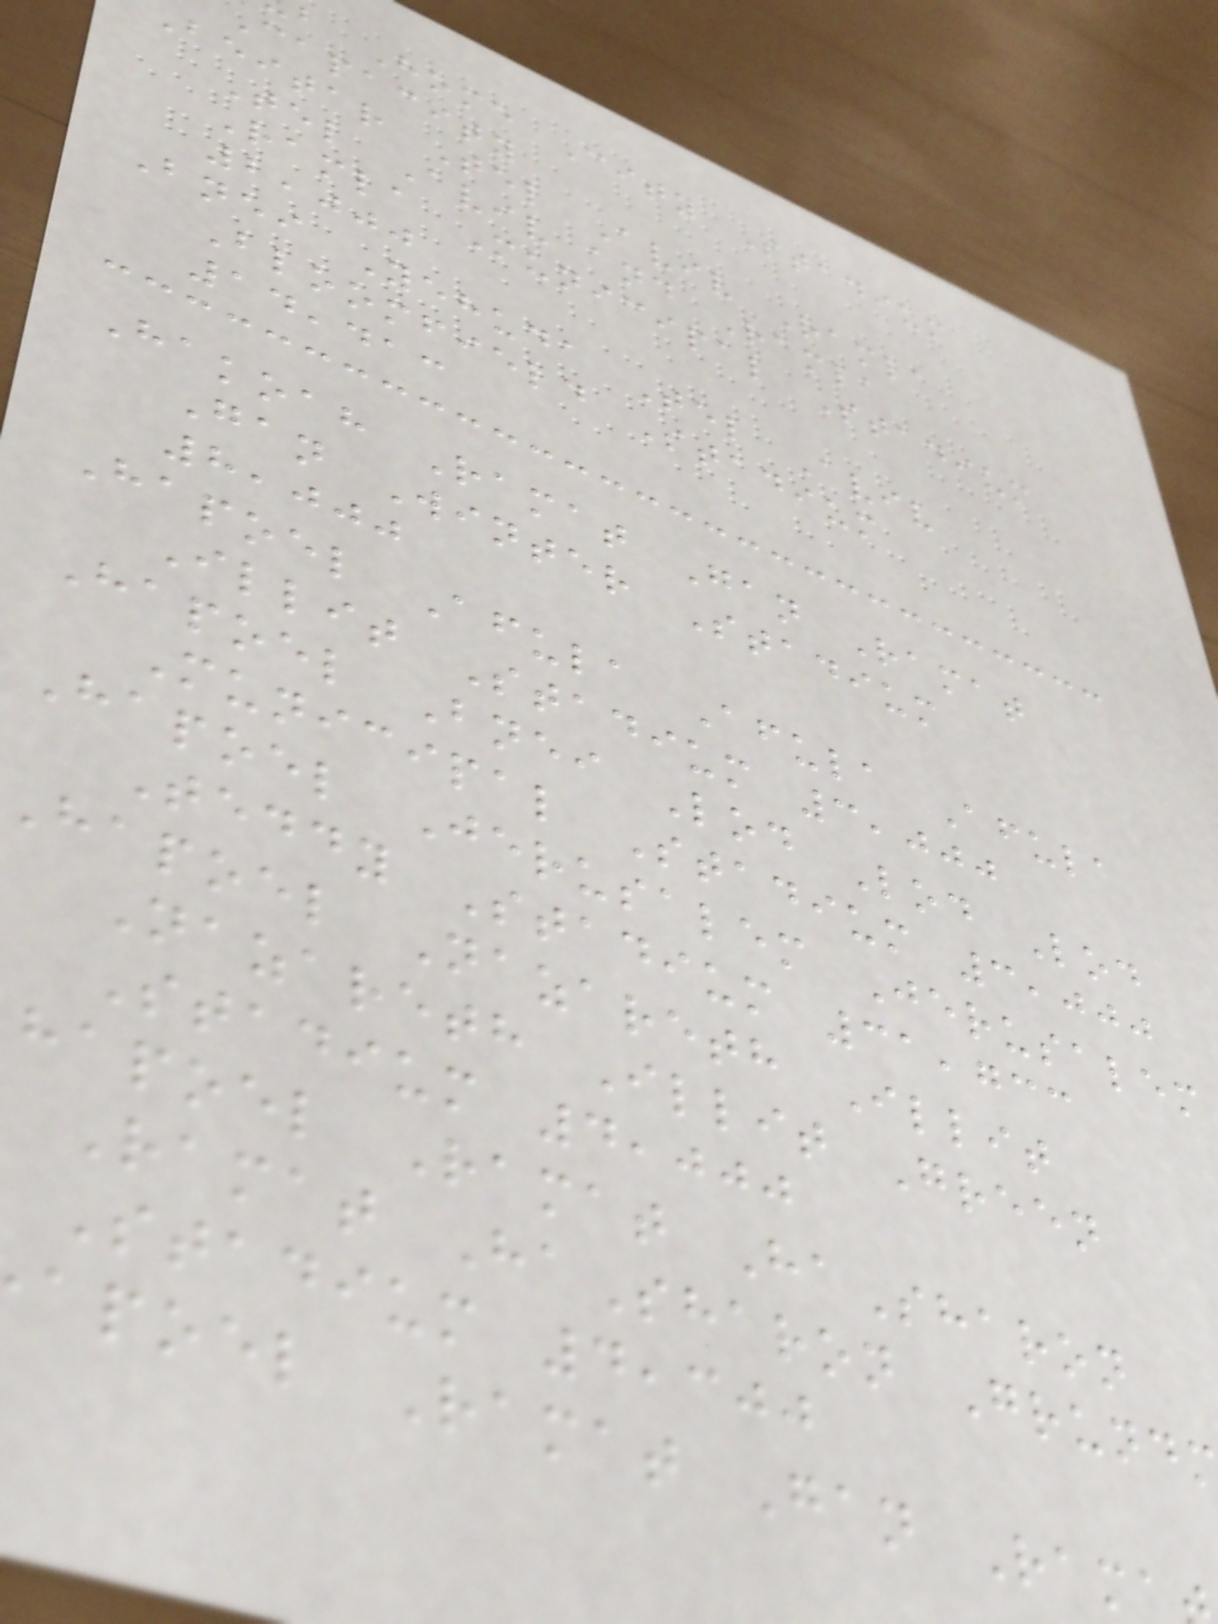b Home City Stadium
Capacity
beitar Tel Aviv Ramla
Tel Aviv and Ramla
Ramla Municipal Stadium
2,000
Bnei Yehuda Tel Aviv
Bloomfield Stadium
14,413
Hakoah Ramat Gan Ramat
Gan Winter Stadium
8,000
Hapoel Afula Afula Afula
Illit Stadium 3,000
Hapoel Bnei Lod Lod Lod
Municipal Stadium 3,000
Hapoel Jerusalem Jerusalem
Teddy Stadium 31,733
hapoel Nazareth Illit
Nazareth Illit Green
Stadium 4,000
hapoel Ramat HaSharon
Ramat HaSharon Grund
Stadium 4,300
apoel Ramat Gan Ram
